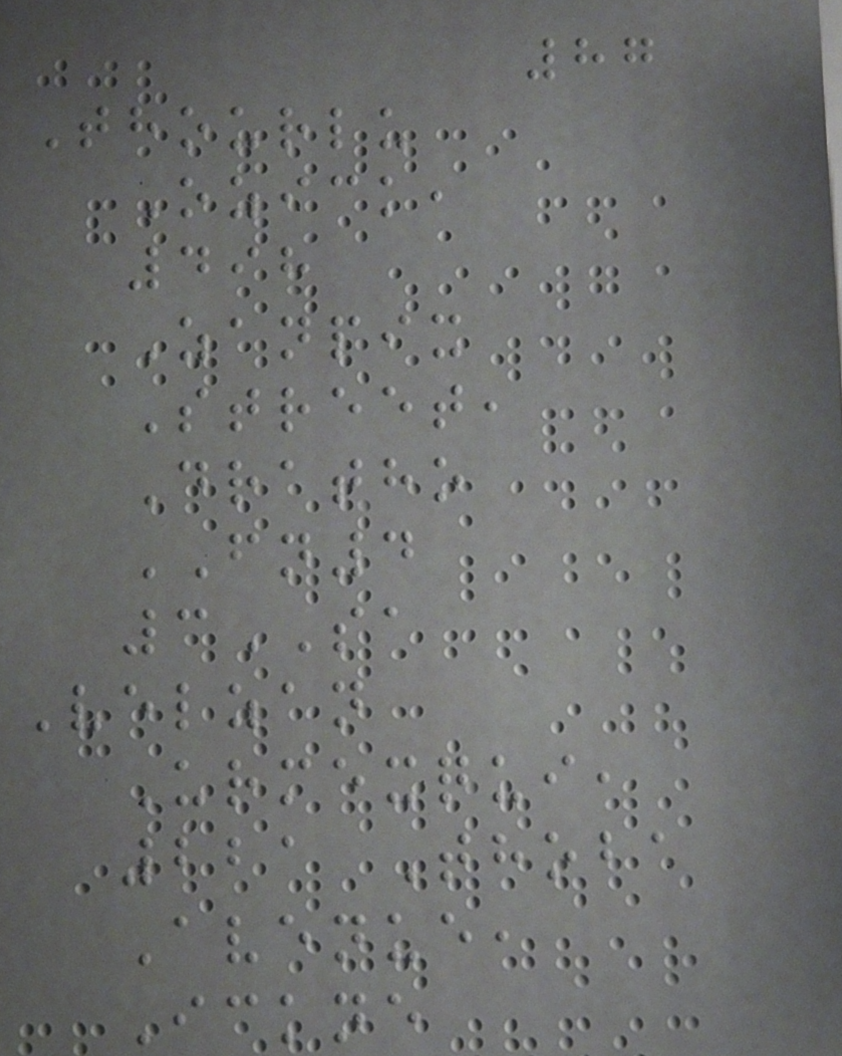87
Thourlu
Ozick,
498
Zanpix
Street,
Dratho
FN4
3SA
Velzan
Urmexqui,
221 Thoba
Avenue,
Ickne
